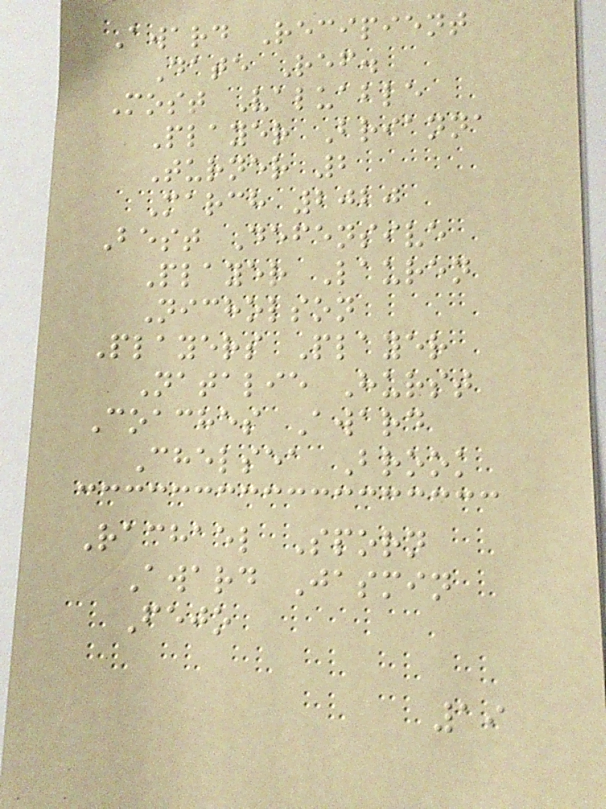Award Recipient
Date Ref.
Most Valuable
Player Brianna
Turner 2
March 2020
Best Defensive
Player Lauren
Nicholson
Players Player
Natalie Hurst
Coaches Award
Chelsea Brook
Rachael Sporn
Award Jasmin
Fejo
19
